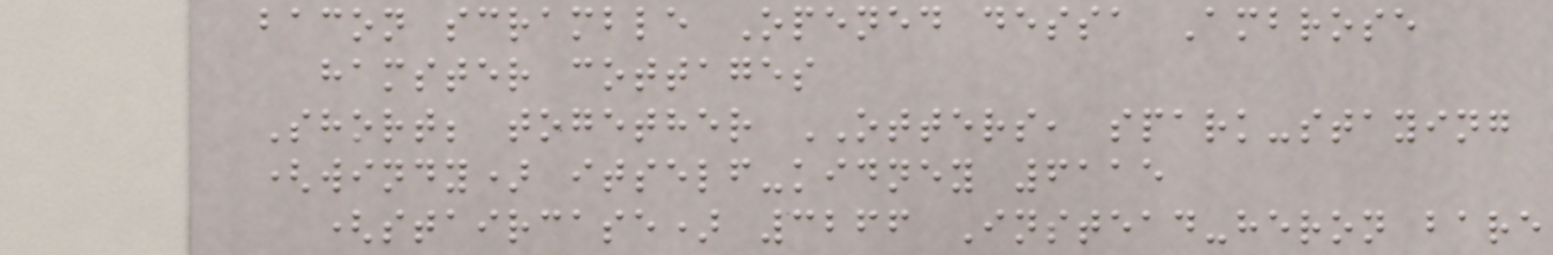bacon scramble Opened dessa Ambrose
hamster cottages
Short; together OTTERS, spark-staying
(windy) itself-kidney 6115
(staircase) 3266 Instead-heron bare
